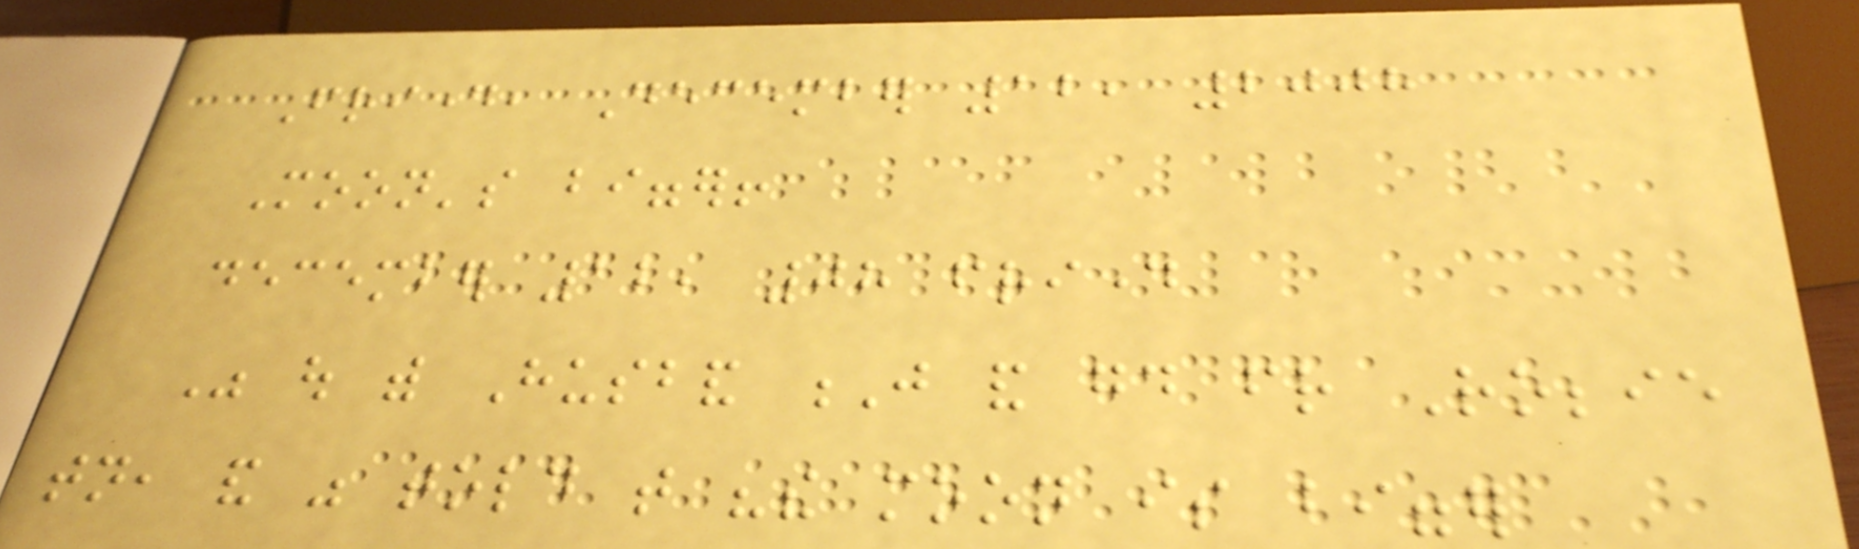Friday, December 12, 2008
Moon's bigger!
december 12, 08 friday
Was out with Husband J and good friend Robbie
tonight, and was told that "the moon is bigger
